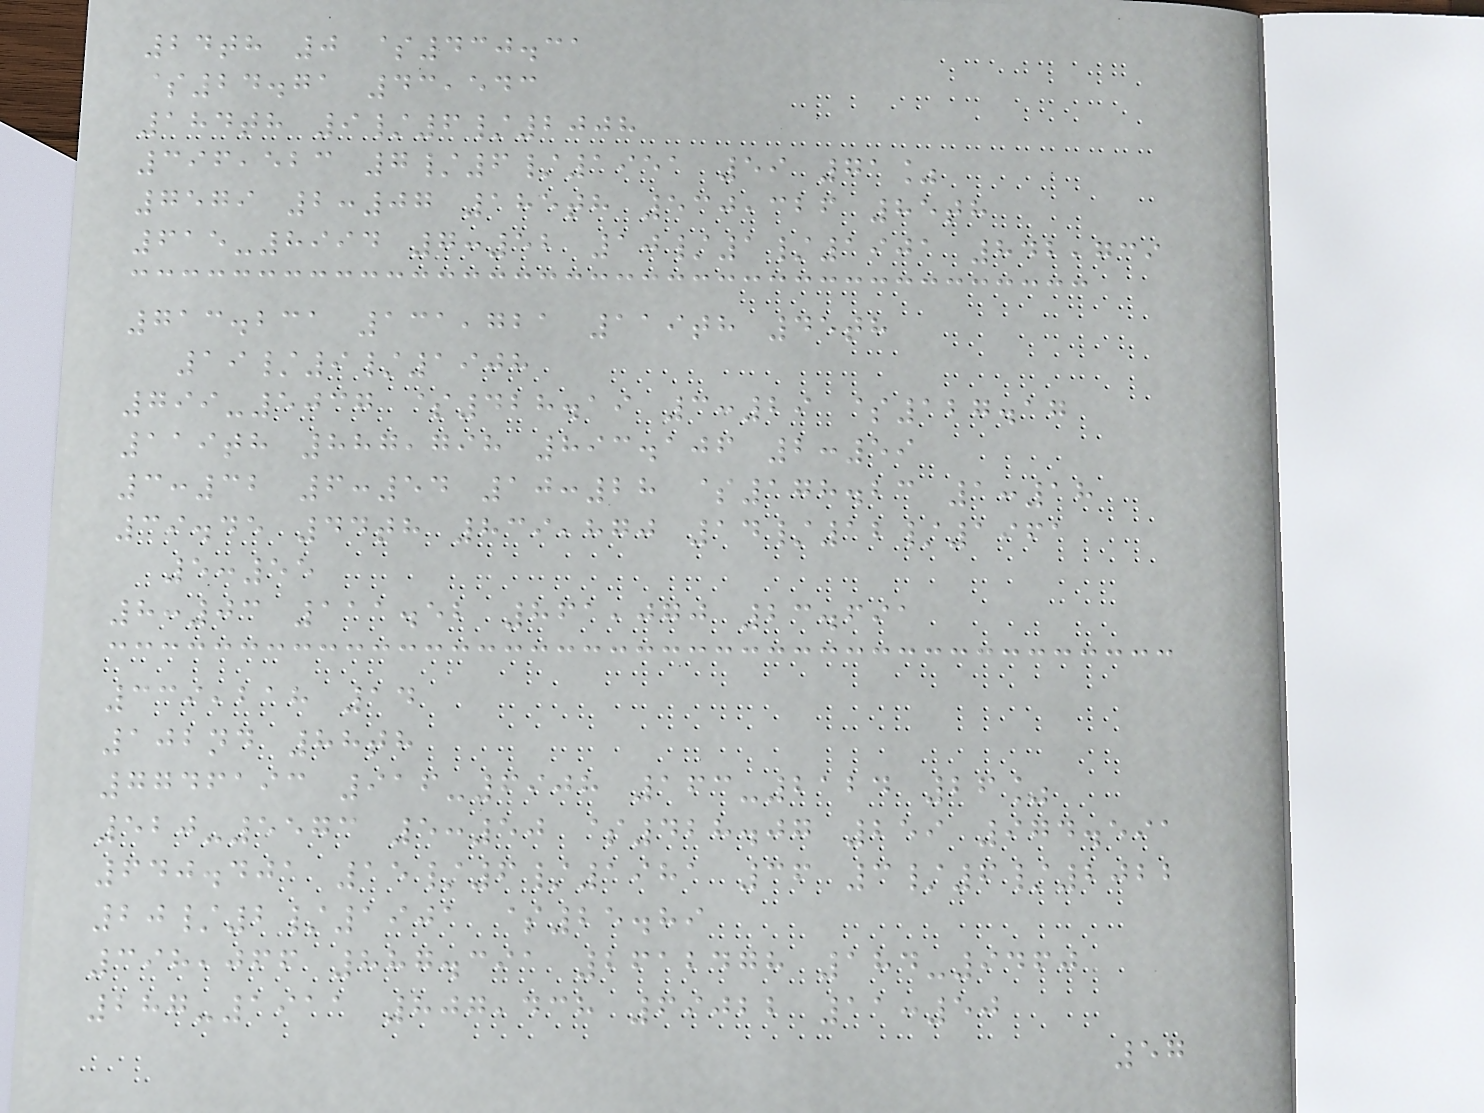24th 0 $430.31
$24.71 43,543
184th 9/6/2008
396,523 7/6/1951 59 71%
7579 2:07 185th 530,326 85th
615-8994 7:52 10/1/1901 842,739
713.231 131,721 119th 45th
19/9/1908
799-5037 $428.19 3:29 $127.17
119th 887,798 893.106 2:59
3:32 6:54 10:28 $178.23 1:18
39.45 44th 839,870 14/12/1961
5:55
8:03 111.52 861,070 23.691
339,218 14
102nd 88th
7746193 916-6908 163-2124 26%
520-5573 5:50 $428.07 259 974.591
640.401 15/6/1981 36 3/6/2022
20/2/1901 $25.89
398,066 887.391 2612478 184-9460
287-1911 807,438 69022 11:50
57
